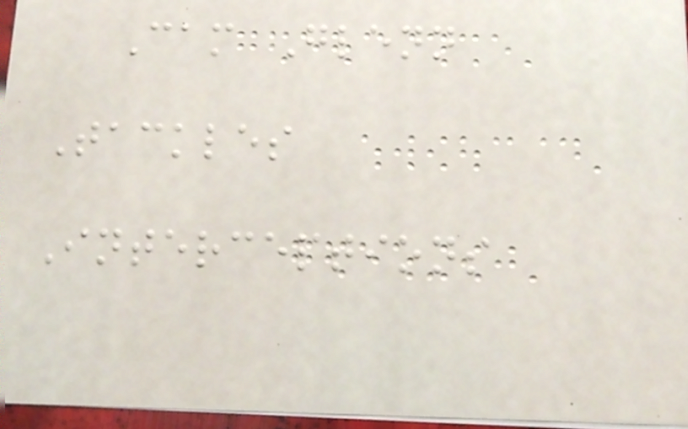Cam Glenn
Tackles
Interceptions
